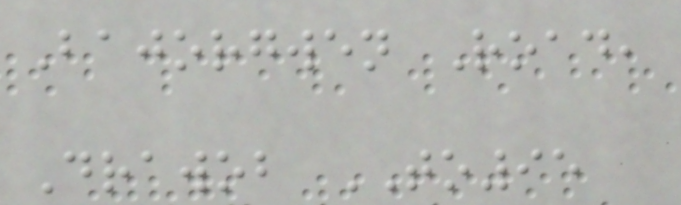Bajorgwen Road,
Drawob TO95
